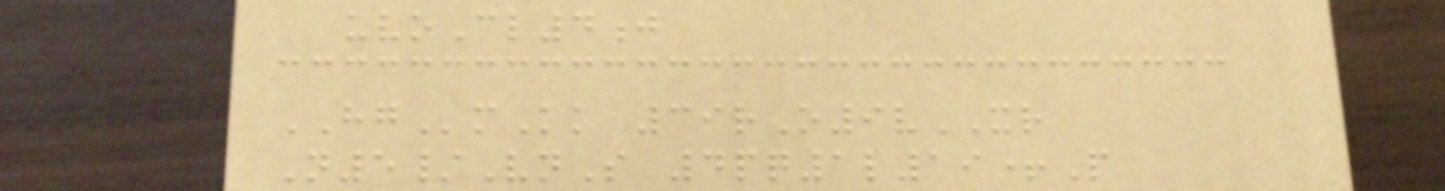uvoCl4j
HGmKk 39rO9vXR
N5/VnS 4pq1l19+P
